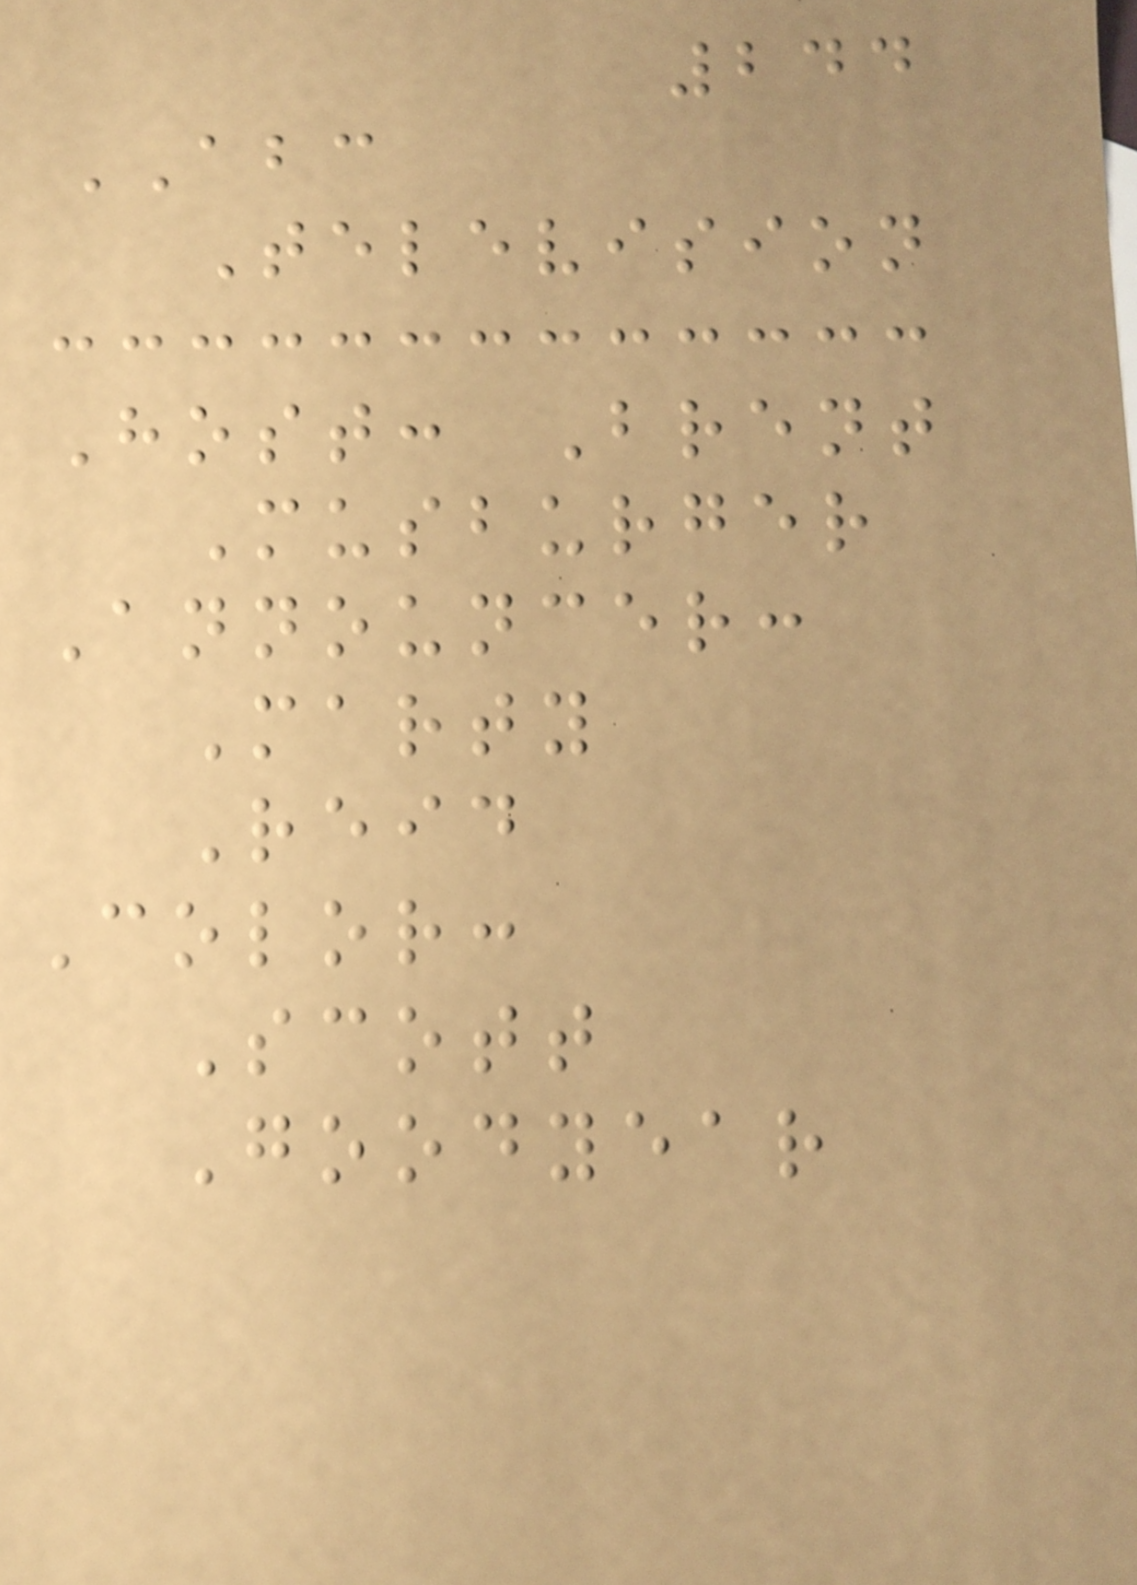244
ABC
Television
Host: Brent
Musburger
Announcer:
Marty
Reid
Color:
Scott
Goodyear
